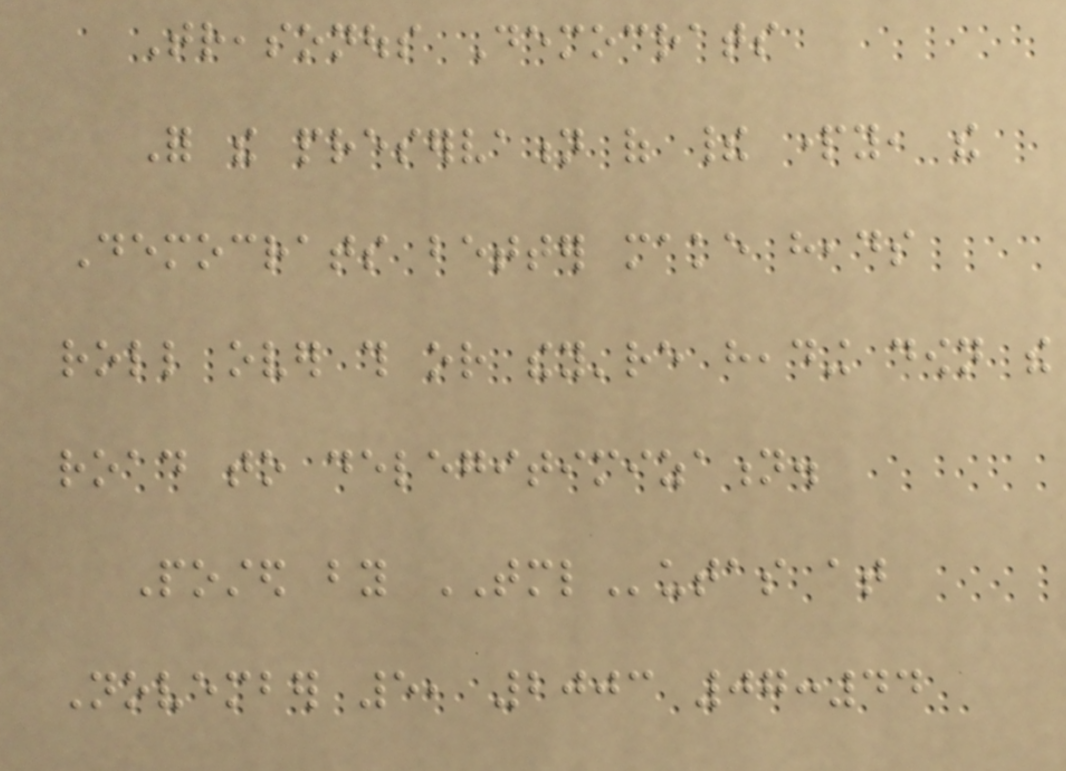Treasonous Democrats
For the preservation of their party, the
Democrats better make heads
roll over this or they're heading down the
road to delegitimization.
Posted by TMLutas at
November 5, 2003 07:44
